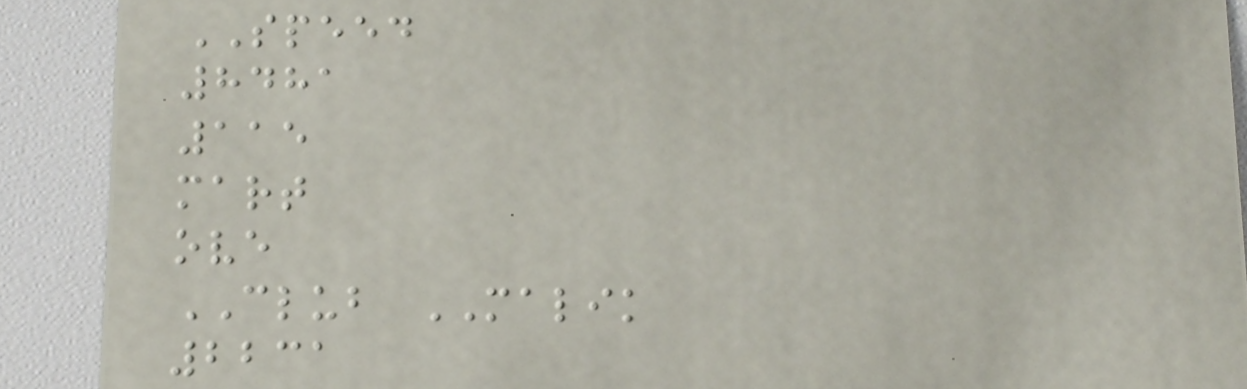SPEED
8481
115
mart
ove
CLUB MALIK
2231
